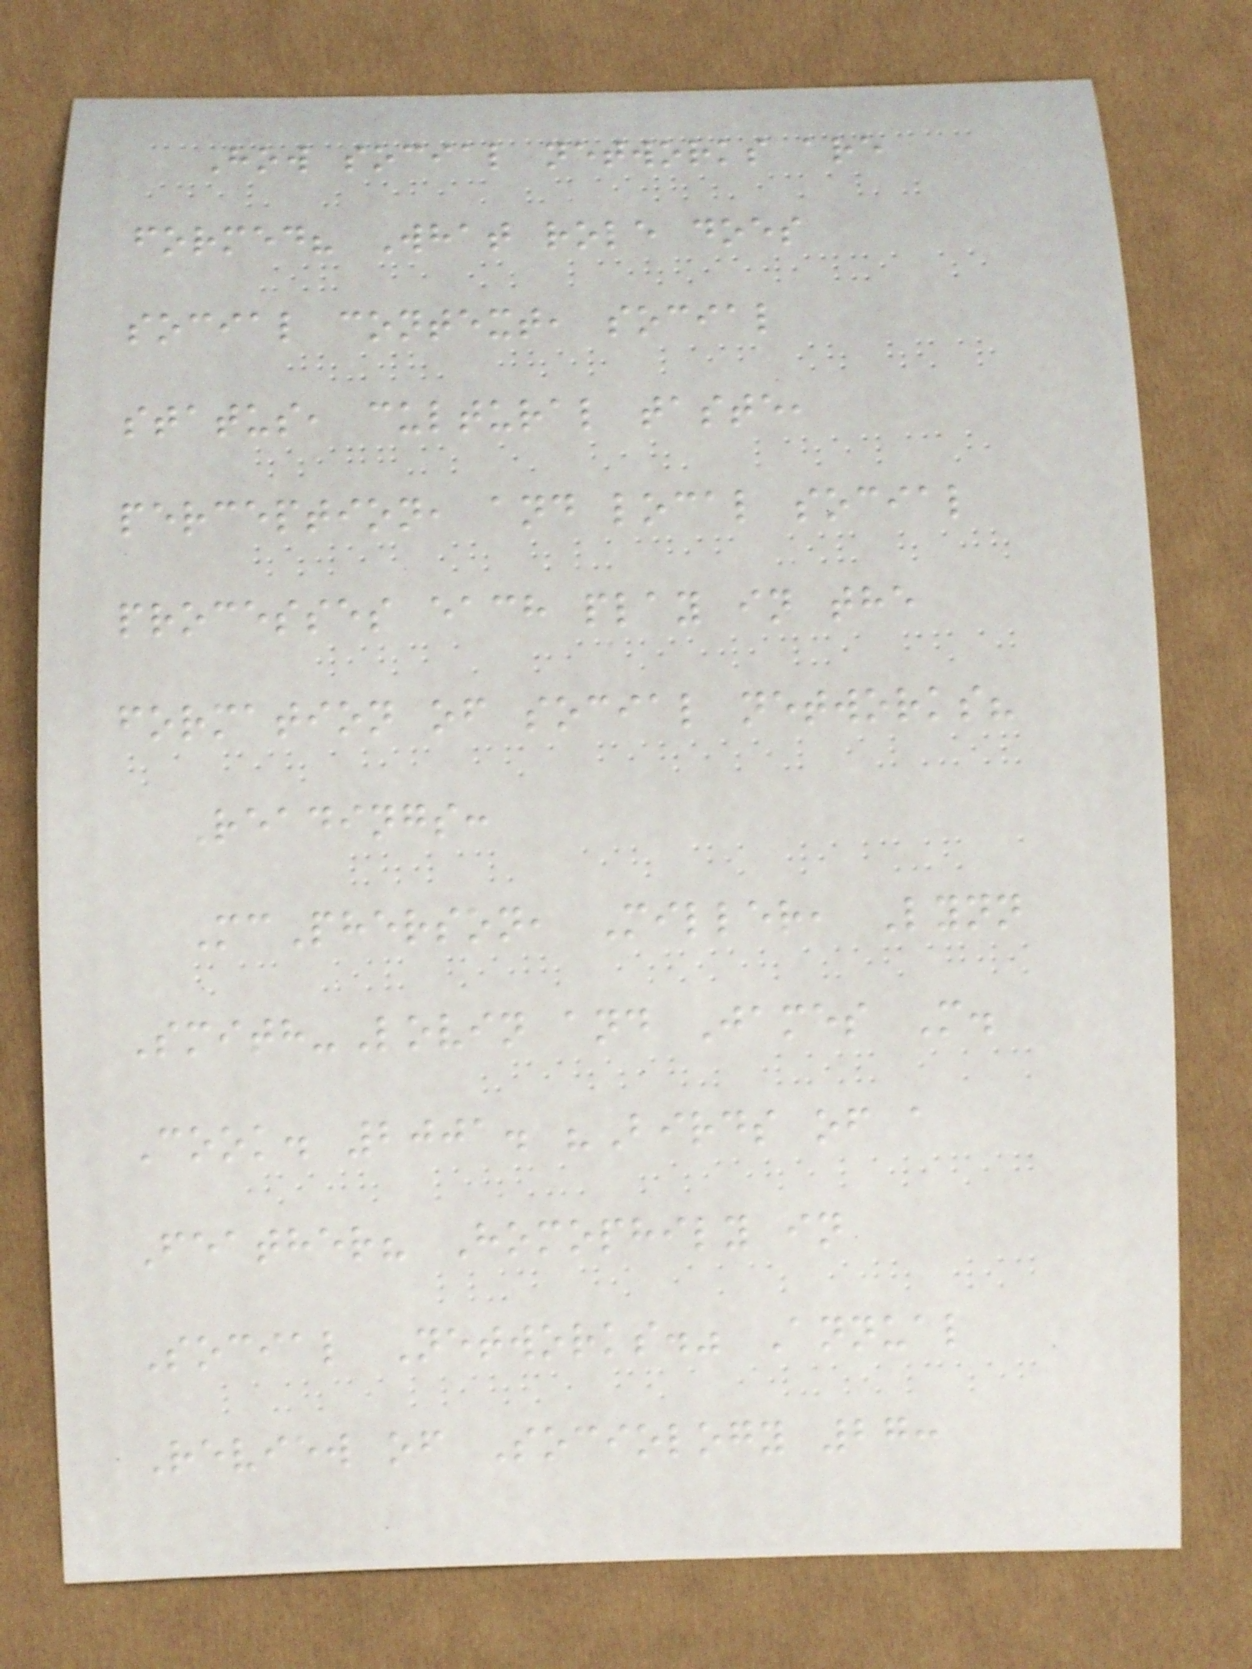How social networks are
formed? What role does
social context, social
status, cultural taste,
perception, and local social
processes each play in the
formation of social networks?
Readings:
McPherson, Miller, Lynn
Smith-Lovin and James M.
Cook. 2001. "Birds of a
Feather? Homophily in
Social Networks." Annual
Review of Sociology 27:
